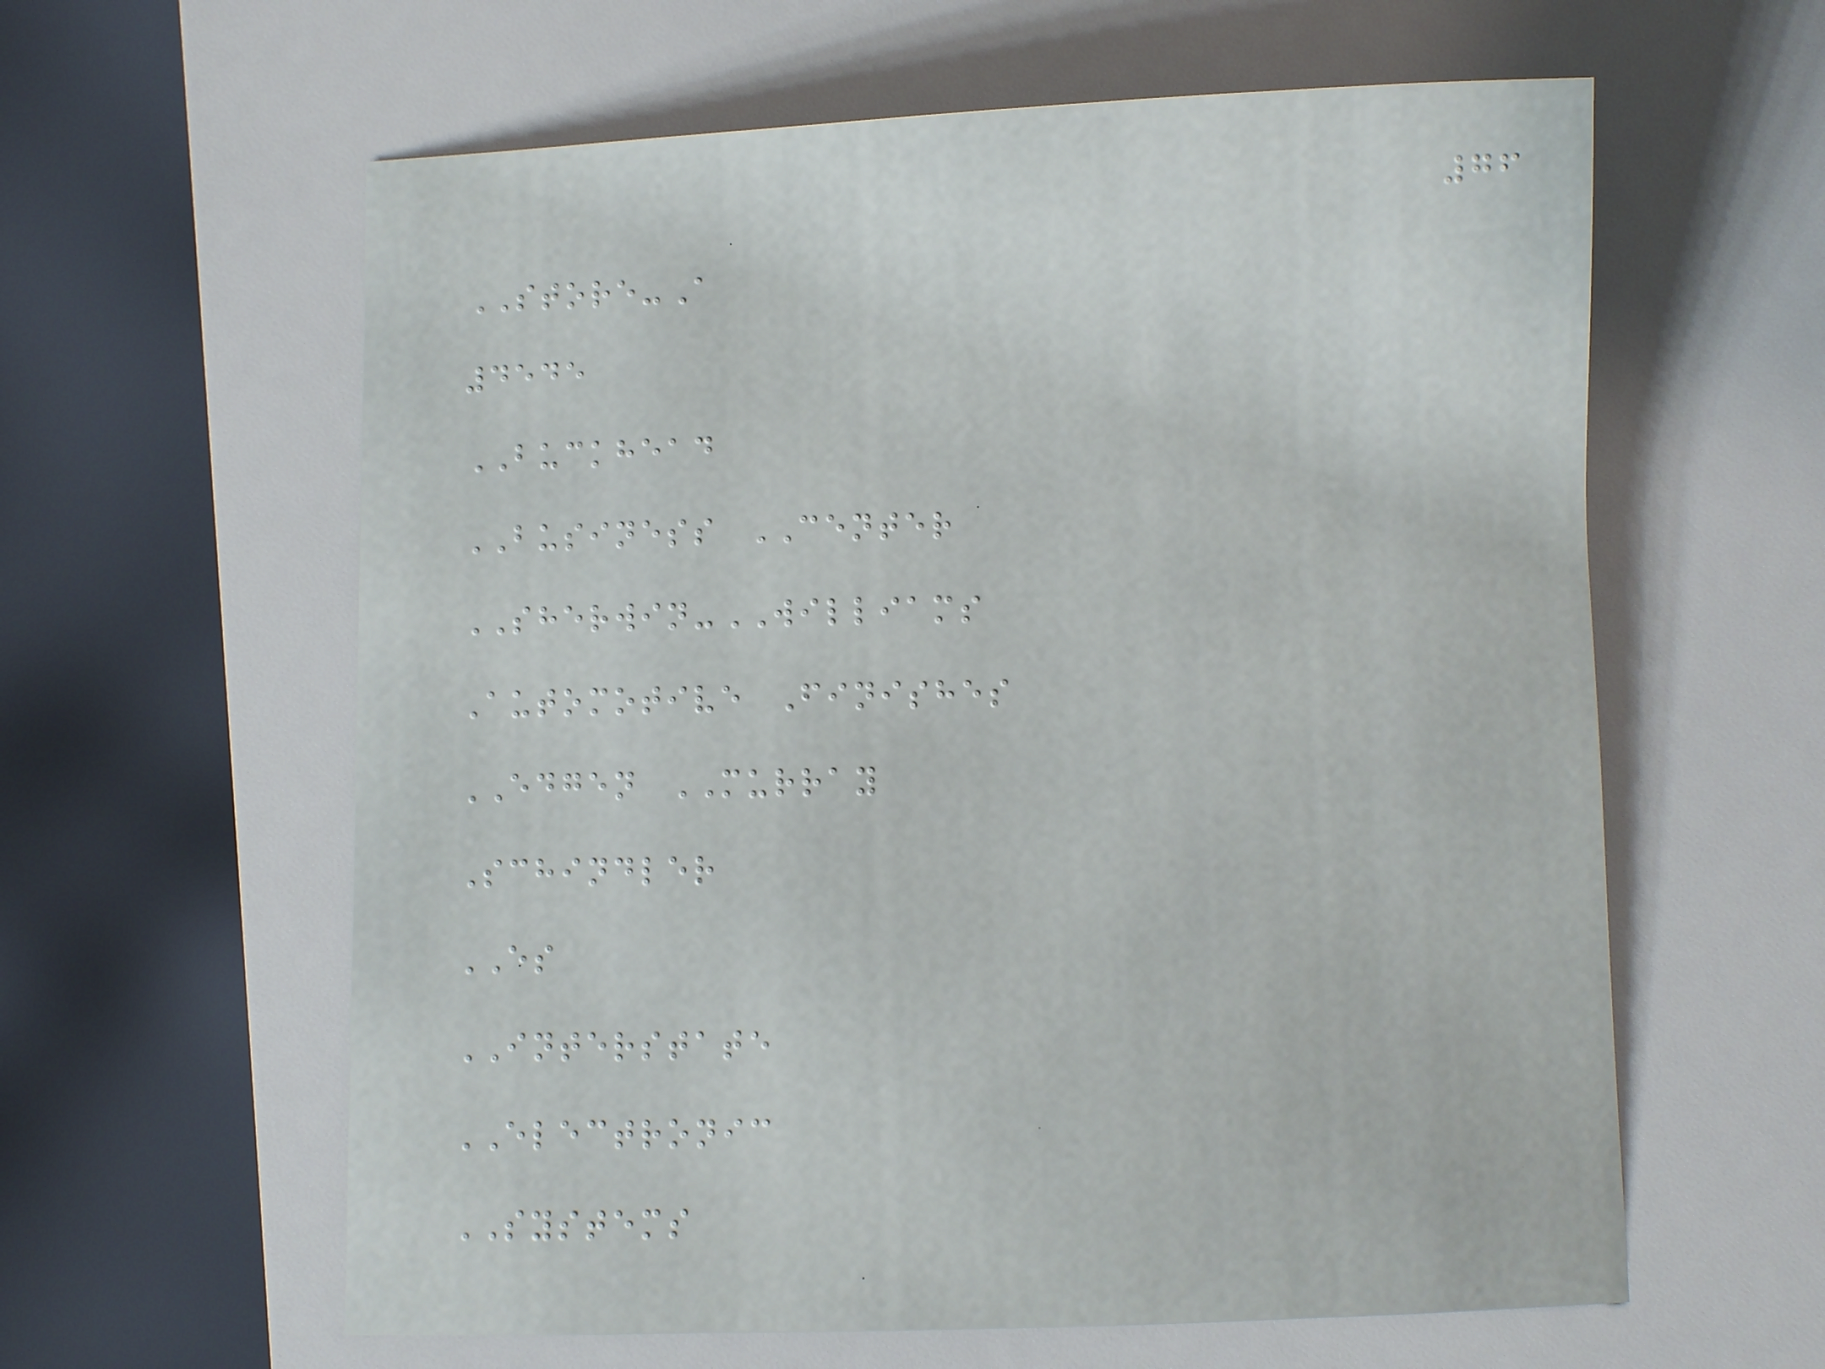76
STORE-A
4545
BUCKHEAD
BUSINESS CENTER
SHERWIN-WILLIAMS
Automotive Finishes
EDGEN MURRAY
Schindler
ES
INTERSTATE
ELECTRONIC
SYSTEMS
